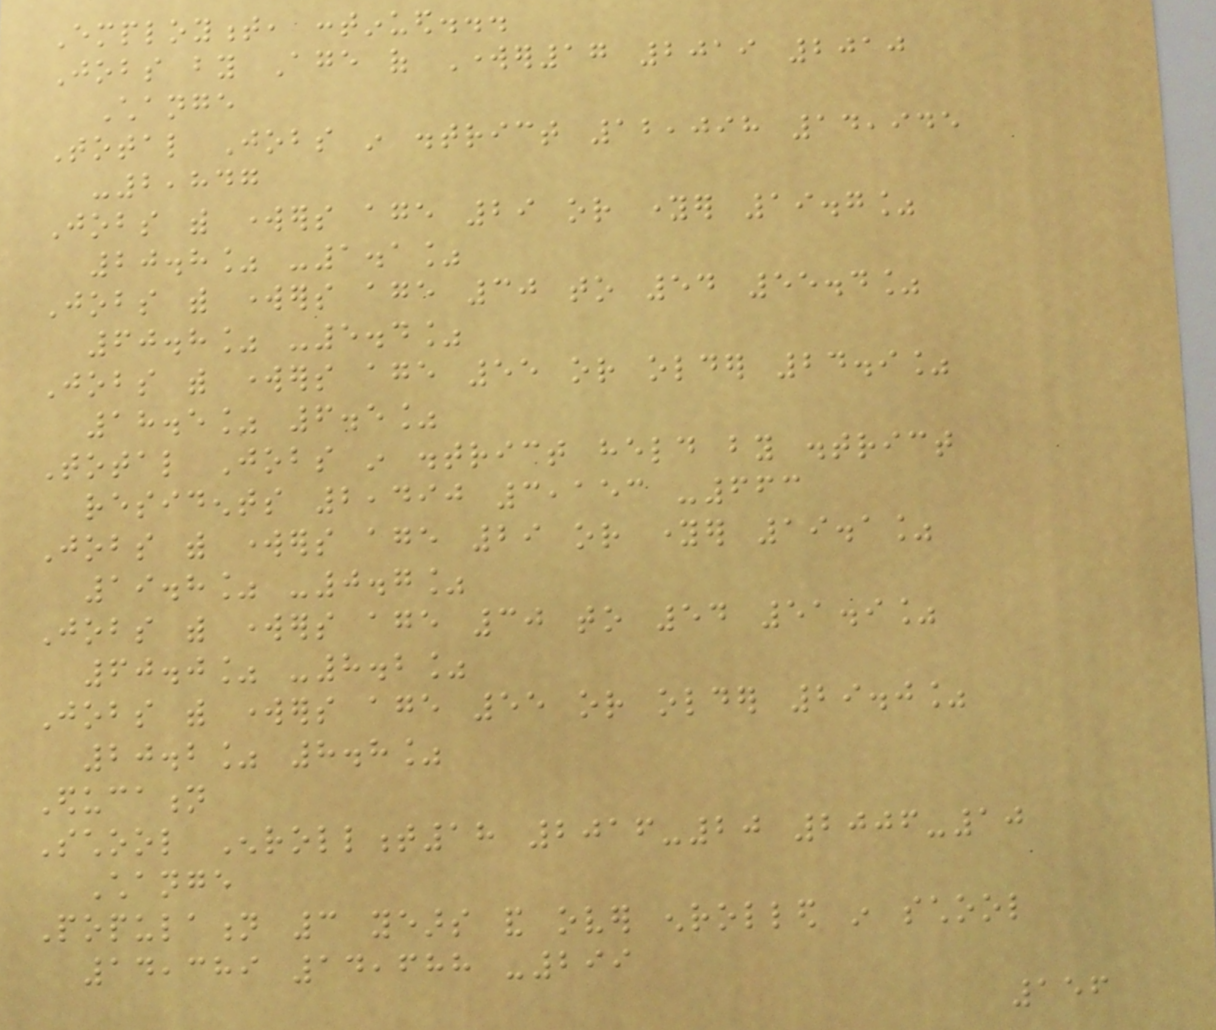Employment, continued...
Jobs by Age of Worker17 2019 2010
Change
Total Jobs in district 12,098 14,945
-2,847
Jobs with workers age 29 or younger 19.7%
20.8% -1.1%
Jobs with workers age 30 to 54 55.4%
60.8% -5.4%
Jobs with workers age 55 or older 24.9%
18.5% 6.5%
Total Jobs in district held by district
residents 2,490 3,153 -663
Jobs with workers age 29 or younger 19.1%
19.8% -0.7%
Jobs with workers age 30 to 54 51.9%
60.0% -8.2%
Jobs with workers age 55 or older 29.0%
20.2% 8.8%
Education
School Enrollment18 2016-20 2006-10
Change
Population 3 years and over enrolled in school
14,389 14,688 -299
156
